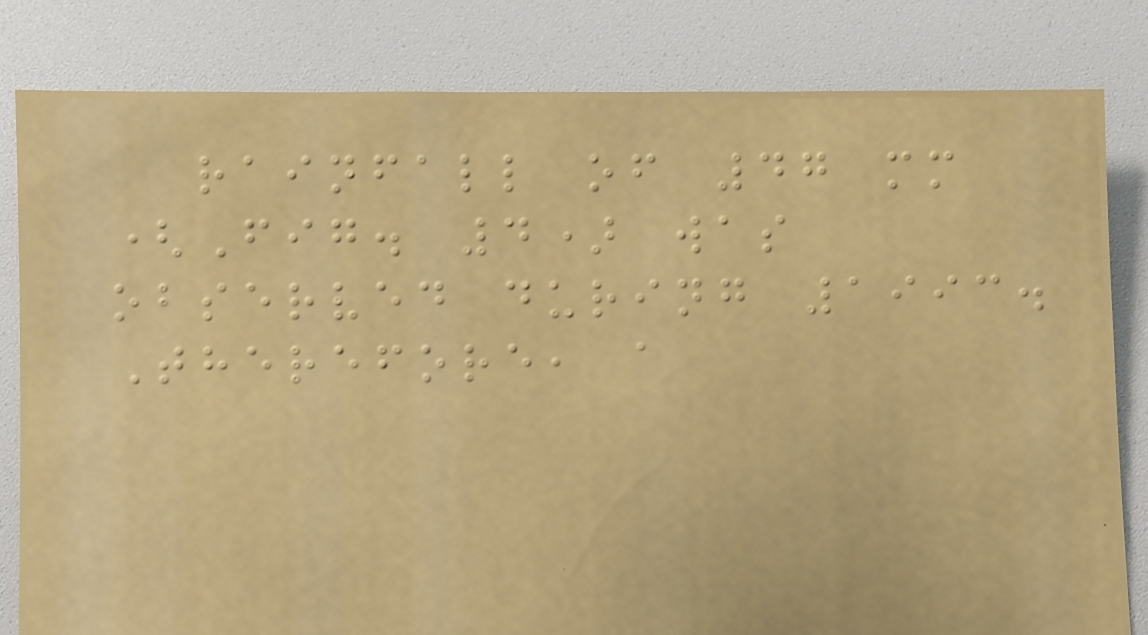rainfall of 47 mm
(Fig. 4) was
observed during 1993.
Therefore, a
